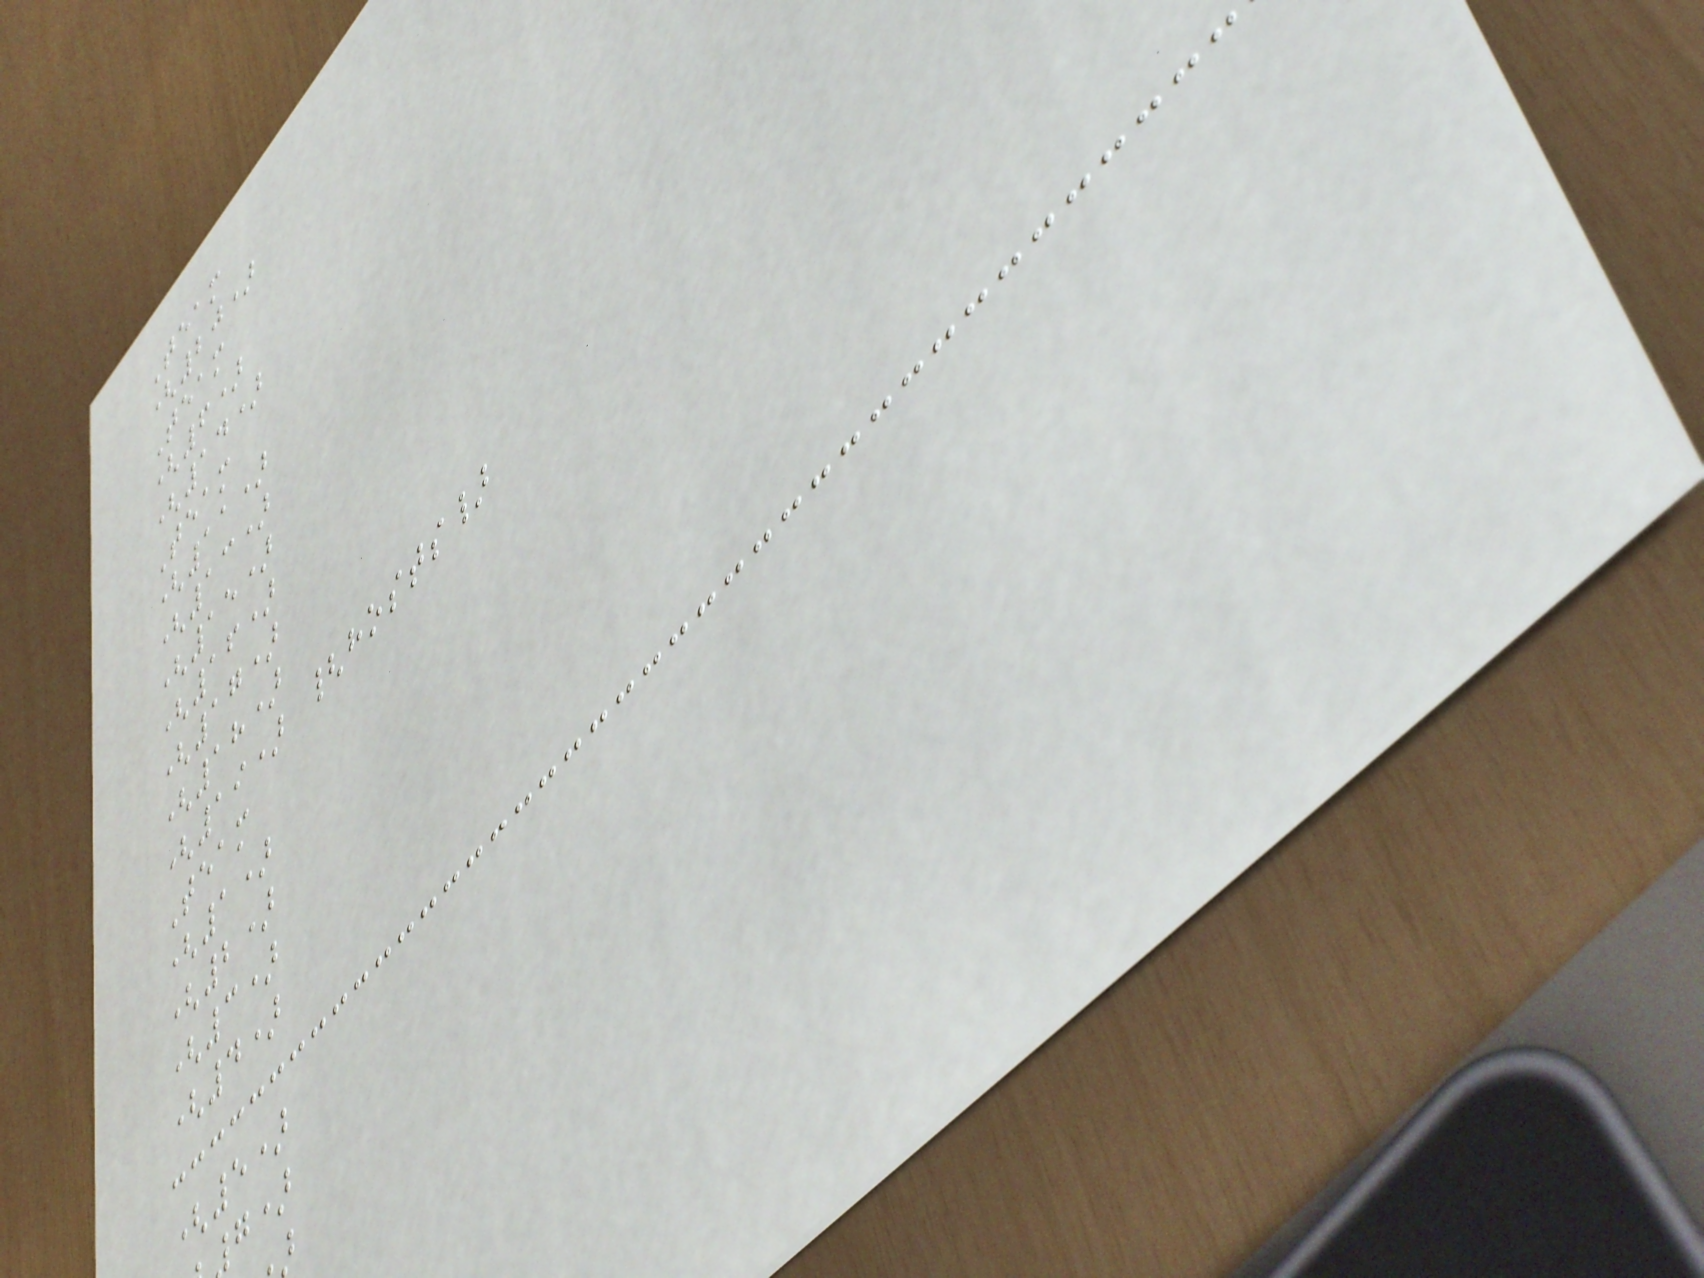Team
(20)
Team
(6)
(14)
Team
(11)
(13)
(15)
(16)
(17)
(18)
(19) {hosts}
Team
(1)
(2)
(3)
(4)
(5)
